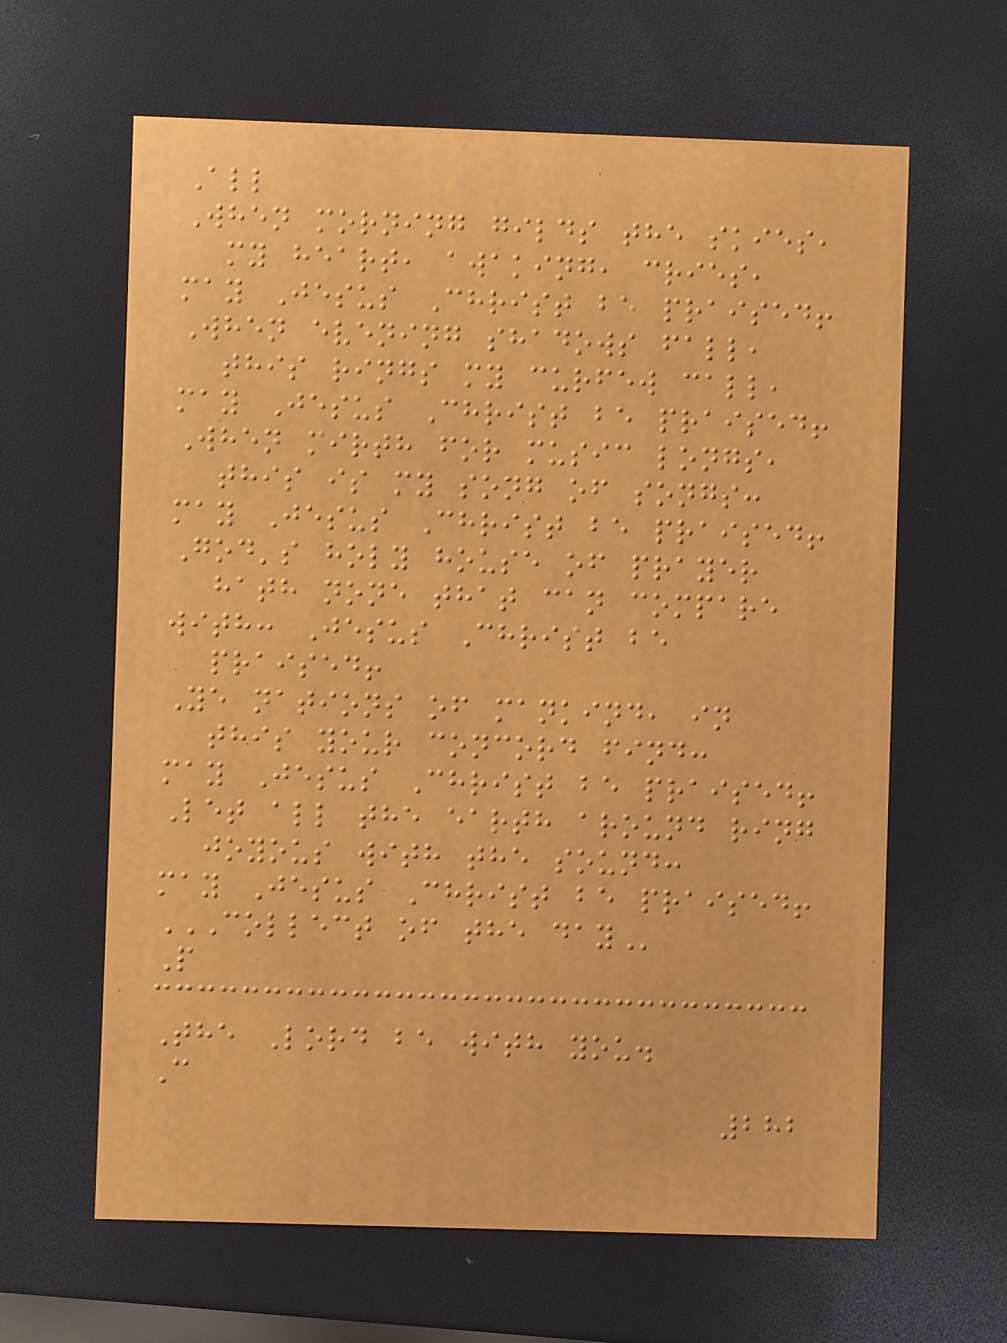All
When morning gilds the skies,
my heart, awaking, cries,
may Jesus Christ be praised!
When evening shadows fall,
this rings my curfew call,
may Jesus Christ be praised!
When mirth for music longs,
this is my song of songs:
may Jesus Christ be praised!
God's holy house of prayer
hath none that can compare
with: Jesus Christ be
praised!
Ye nations of mankind, in
this your concord find:
may Jesus Christ be praised!
Let all the earth around ring
joyous with the sound:
may Jesus Christ be praised!
COLLECT OF THE DAY
P
The Lord be with you.
C
282
